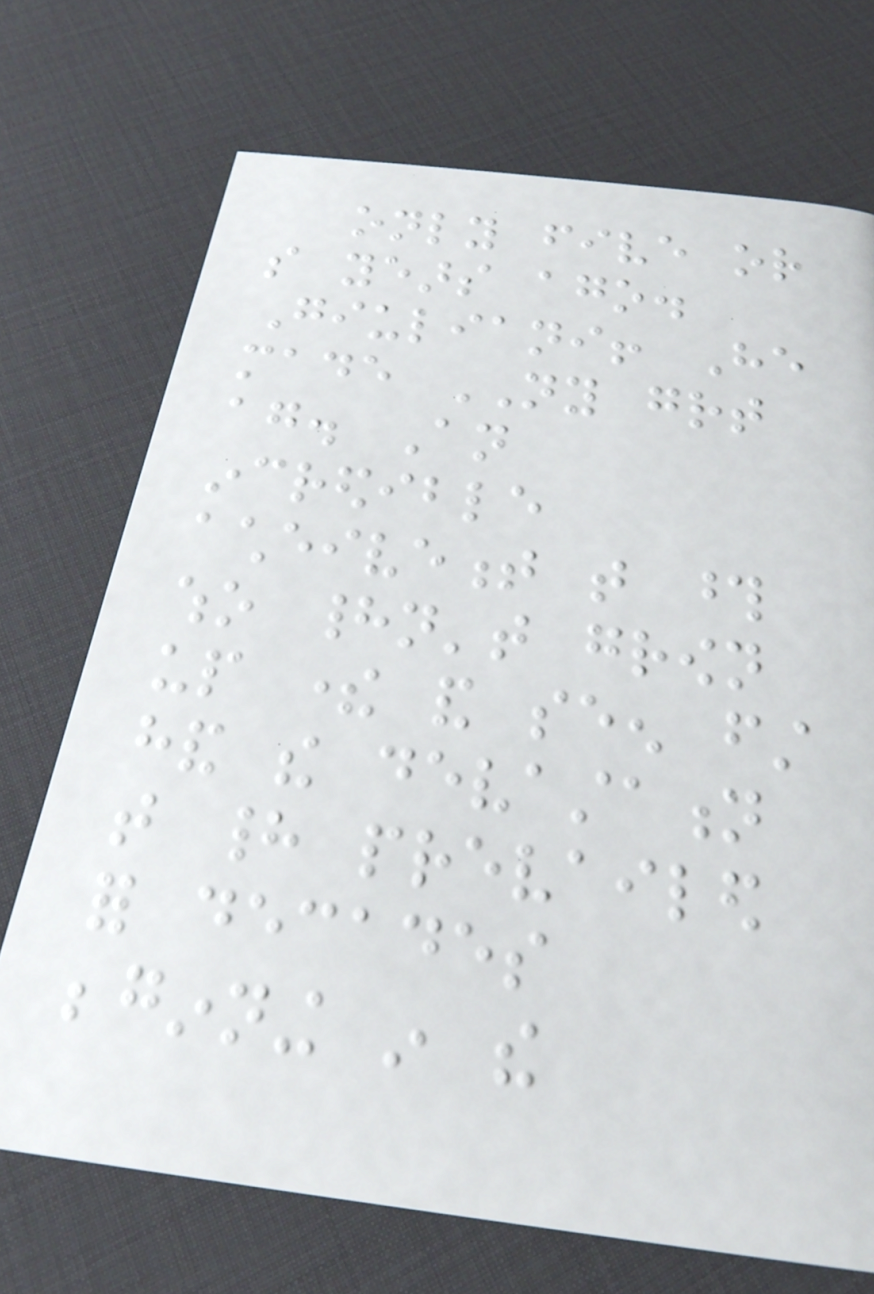only five or
so years ago.
Giuliani! He
made NY great
again. An
incredible
acheivement that those
who hadn't grown
up there and seen first
hand the devastation
that had prevailed
for decades
beginning in the
